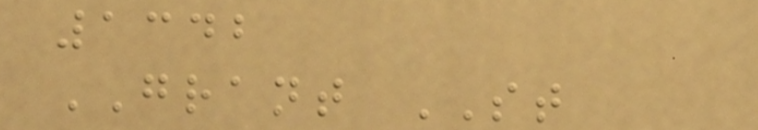1342
GRANT ST
